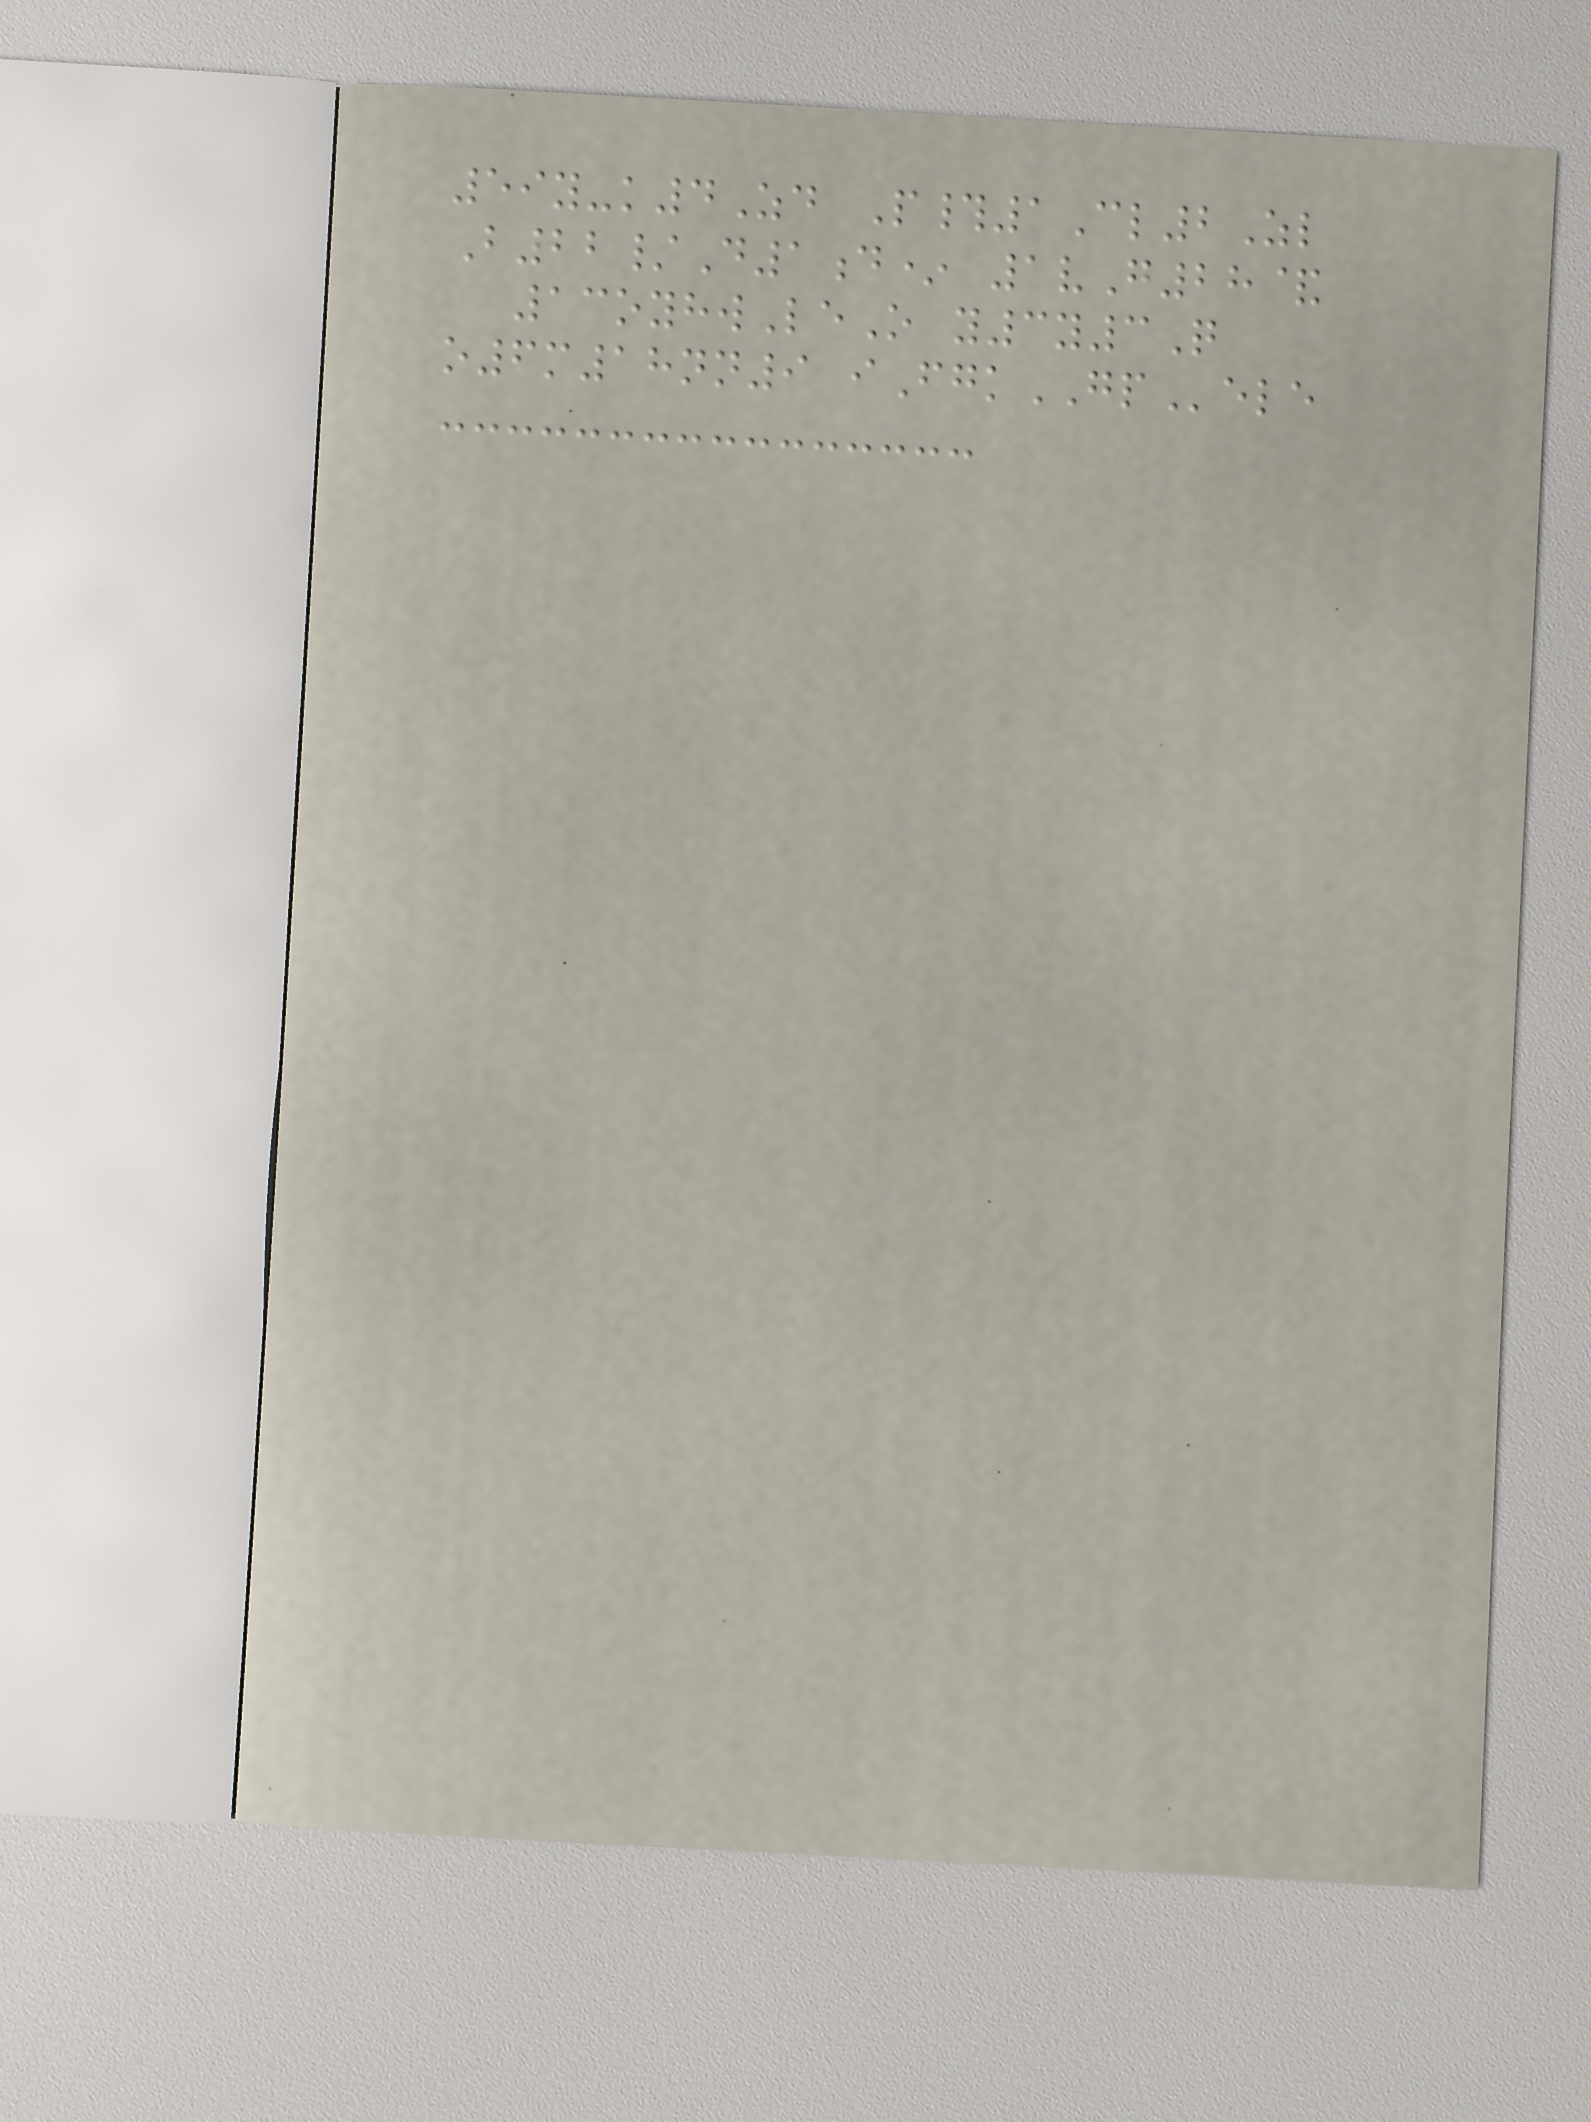59y-k4Zd P#1Cl2Zl
B22/D1d* 1vG28&
13oyhwLeO y3y3Q
o6m18nn9 iFgkGPele
